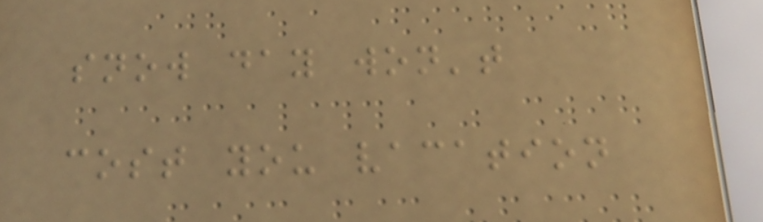snow day won't
cost you vacation
